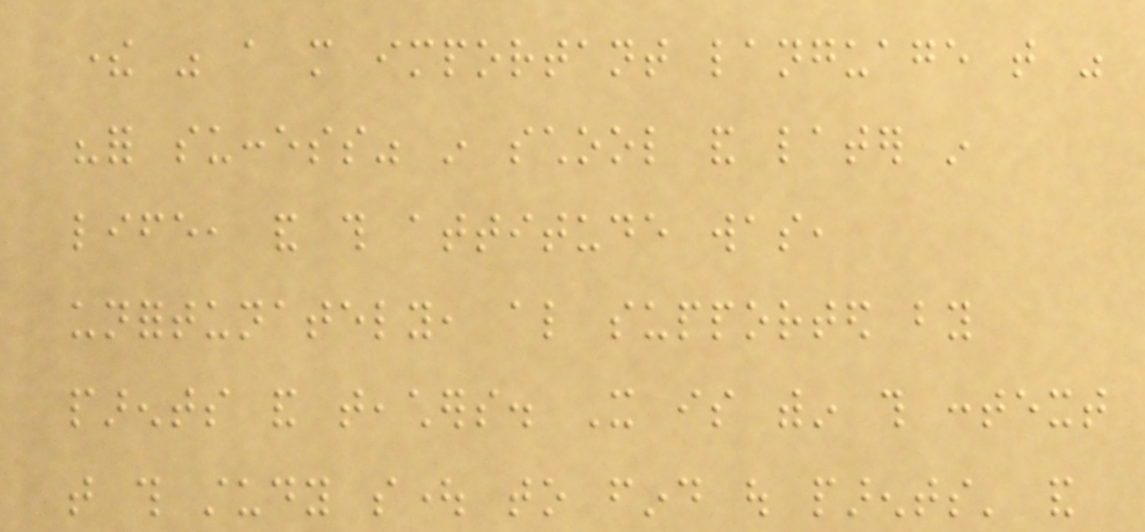there was a more important language that was
"for success" in school and later in
life, and this attitude was,
unfortunately, also supported by
parents and teachers. It is within this context
that this study sought to find out parents' and
